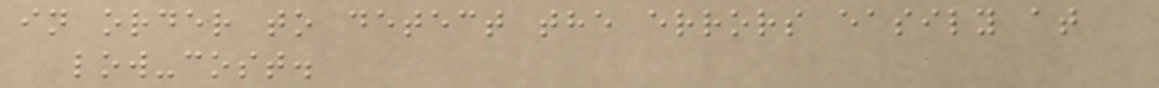in order to detect the errors easily at
low-cost.
